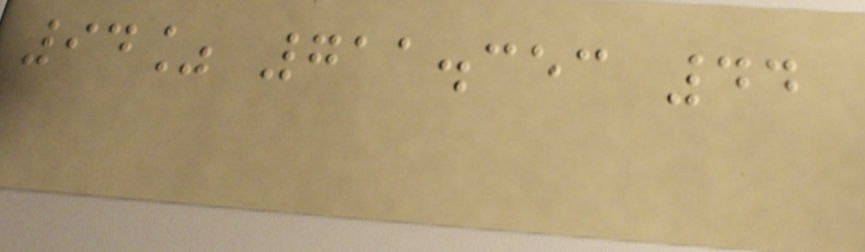94% 711.353 44
